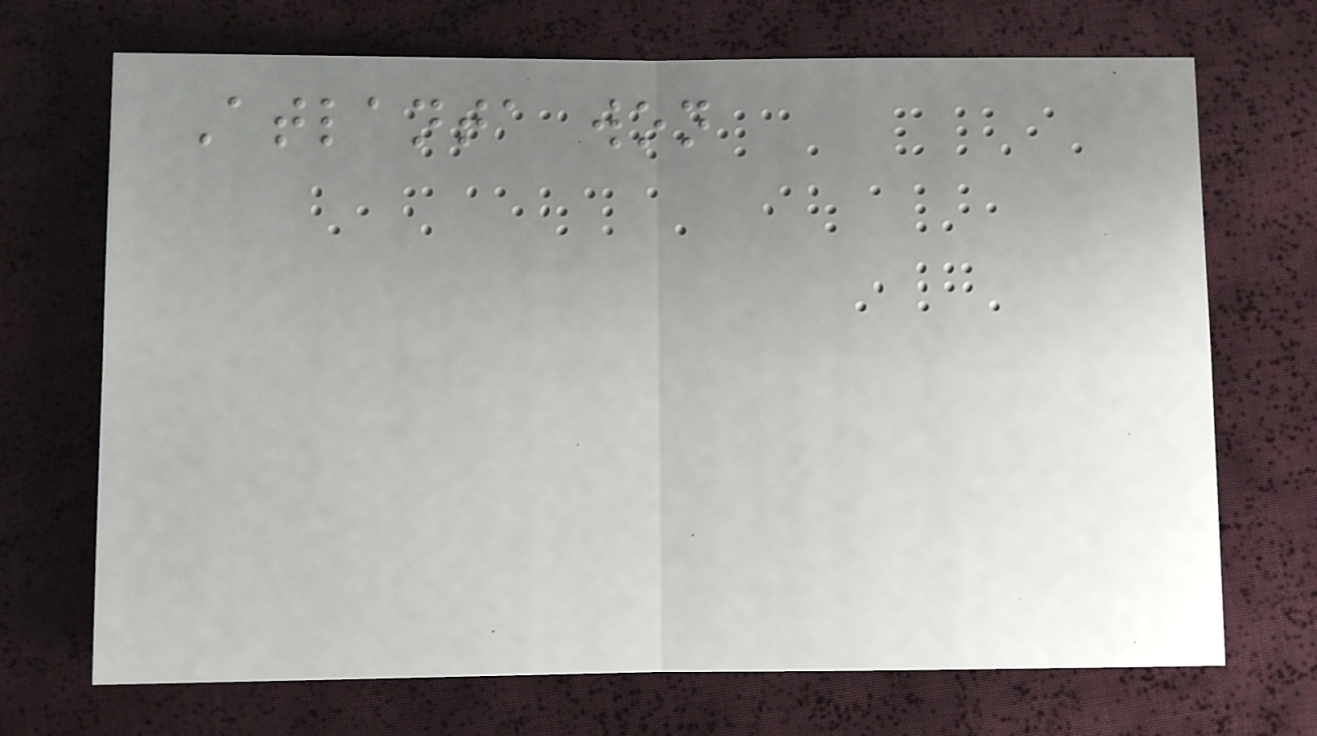Atlanta won
